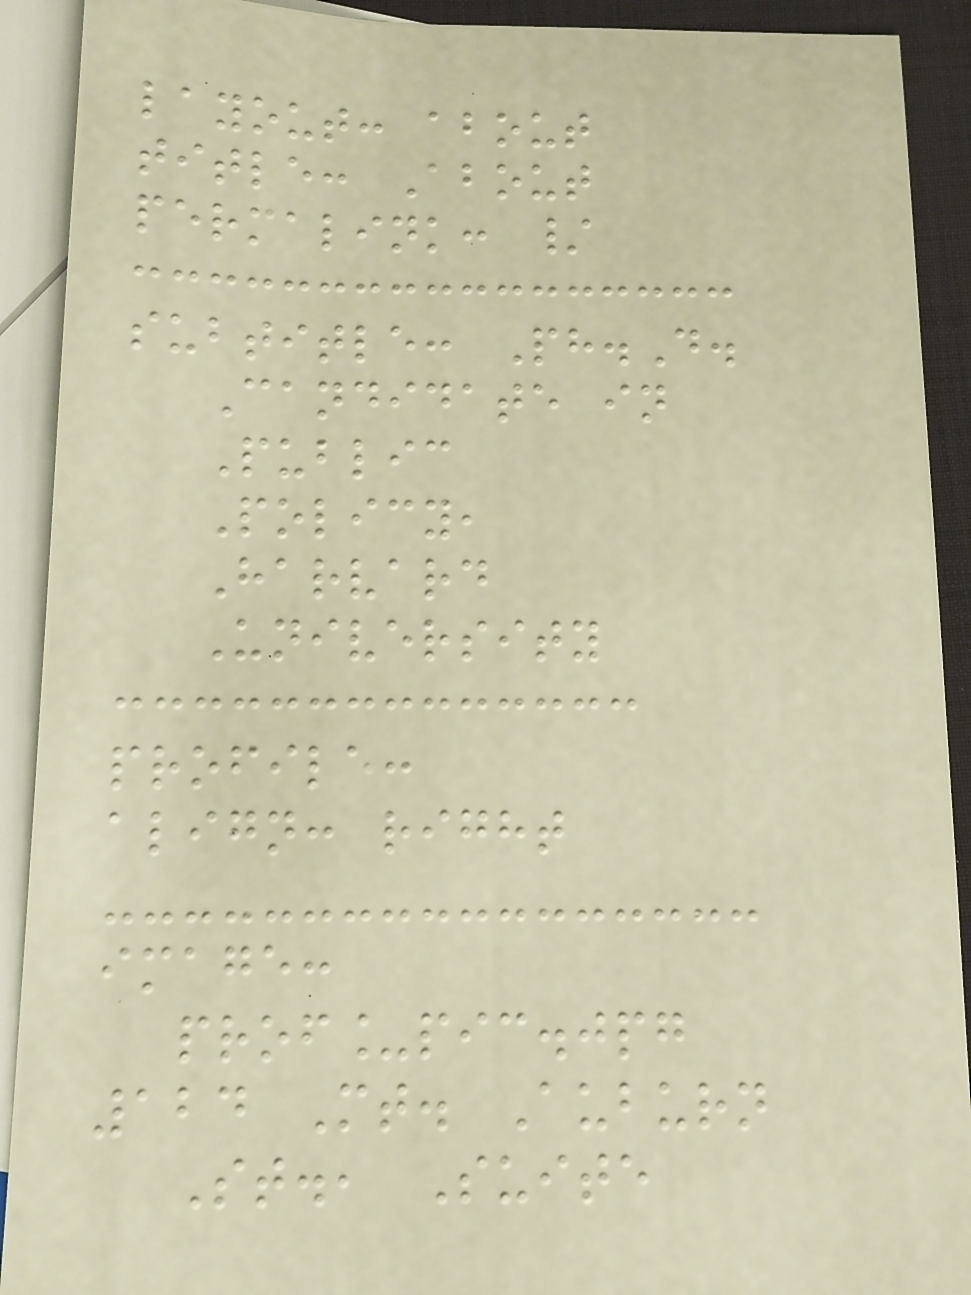layout: about
title: About
permalink: /
subtitle: Ph.D.
Candidate in
Public
Policy,
Harvard
University
profile:
align: right
image:
prof_pic.jpg
124 Mt. Auburn
St., Suite
